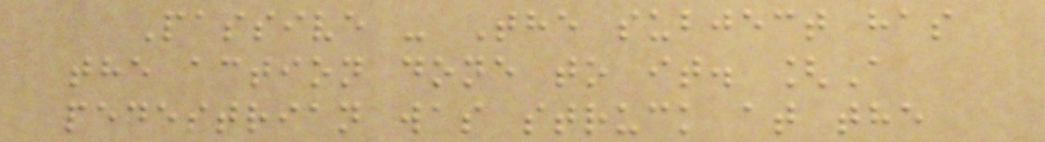Passive - The subject has
the action done to it. [A
pedestrian was struck at the
